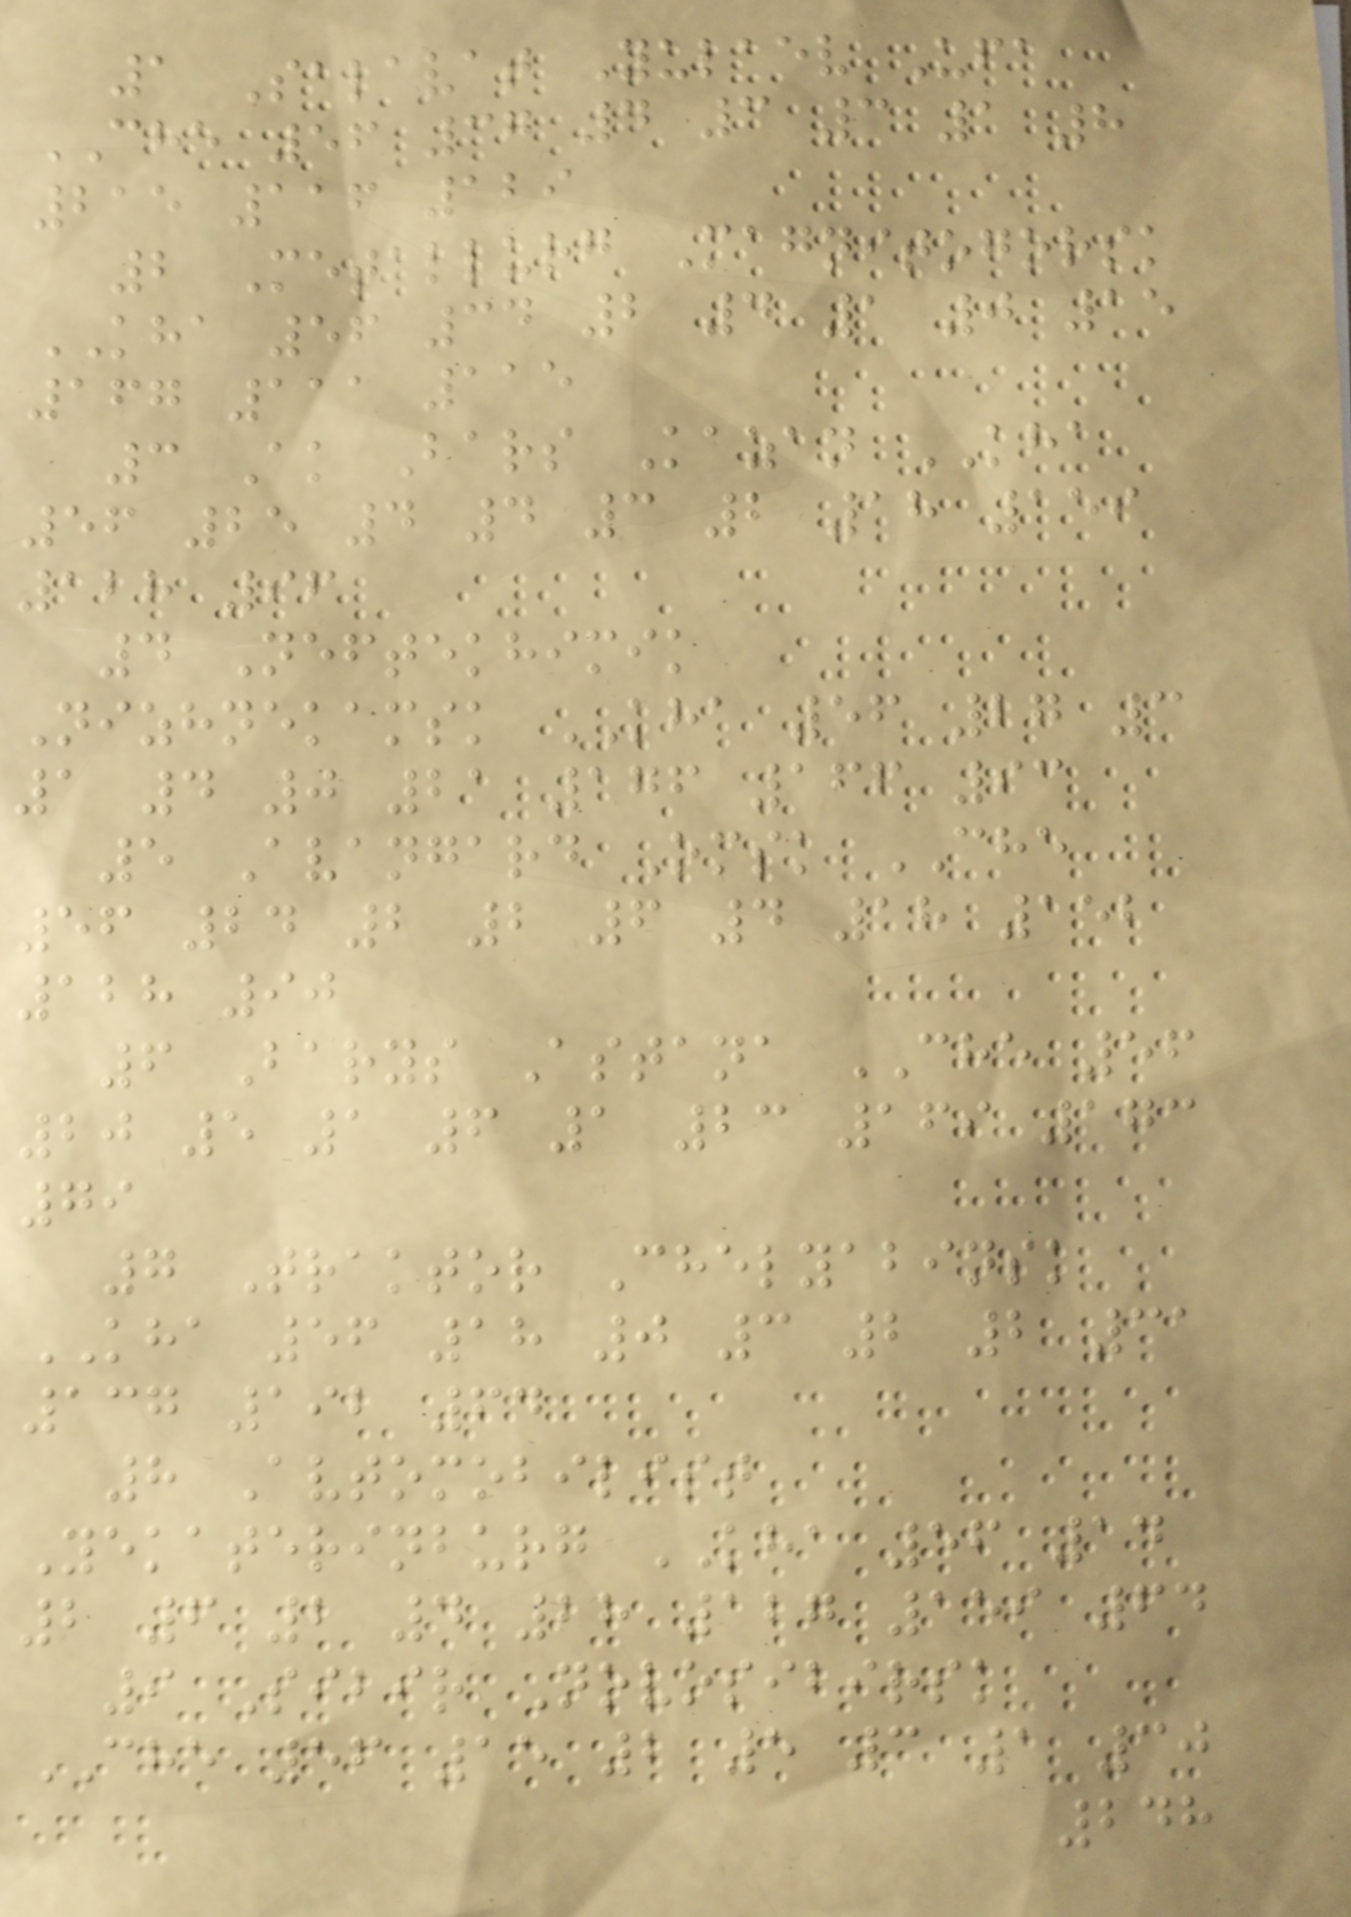1 Salavat Yulaev Ufa
CHE 56 37 4 3 3 1 8
215 116 129
2 Metallurg Magnitogorsk
KHA 56 34 2 4 1 0 15
167 111 115
3 Ak Bars Kazan KHA
56 25 4 4 3 2 18 159
128 96
4 Neftekhimik
Nizhnekamsk KHA 56 27 3
1 4 0 21 176 166 93
5 Avangard Omsk CHE
56 24 2 2 6 4 18 152
128 90
6 Barys Astana CHE 56
20 5 1 6 1 23 169 173
79
7 Traktor Chelyabinsk
KHA 56 18 0 3 2 2 31
137 192 64
8 Avtomobilist
Yekaterinburg KHA 56 14
2 6 2 4 28 127 159 64
9 Sibir Novosibirsk
CHE 56 15 2 5 3 1 30
248
